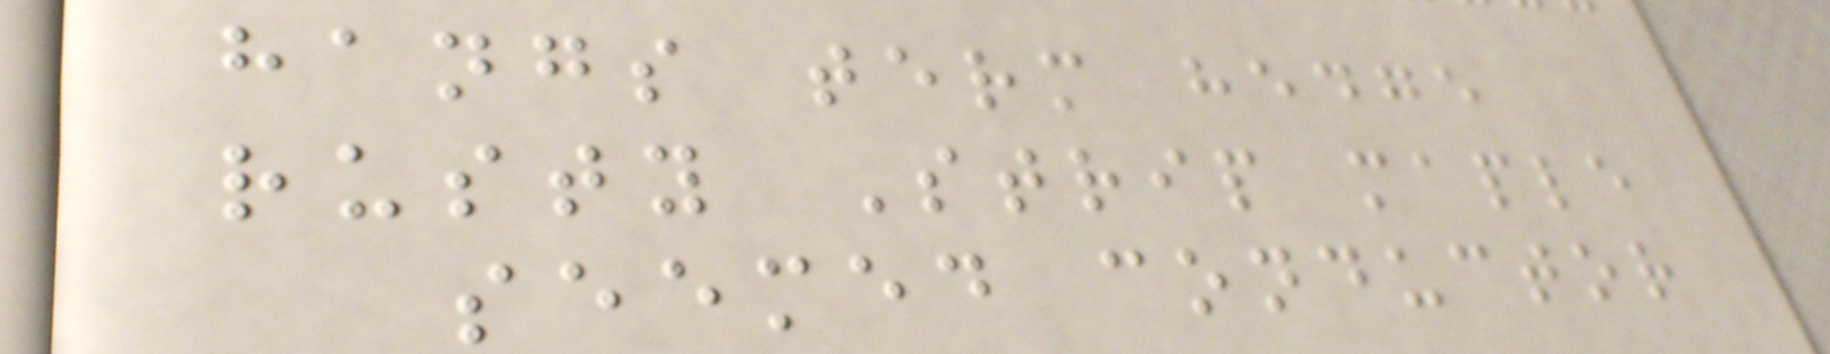hangs term hedge
rusty Strip maple
seemed conductor
